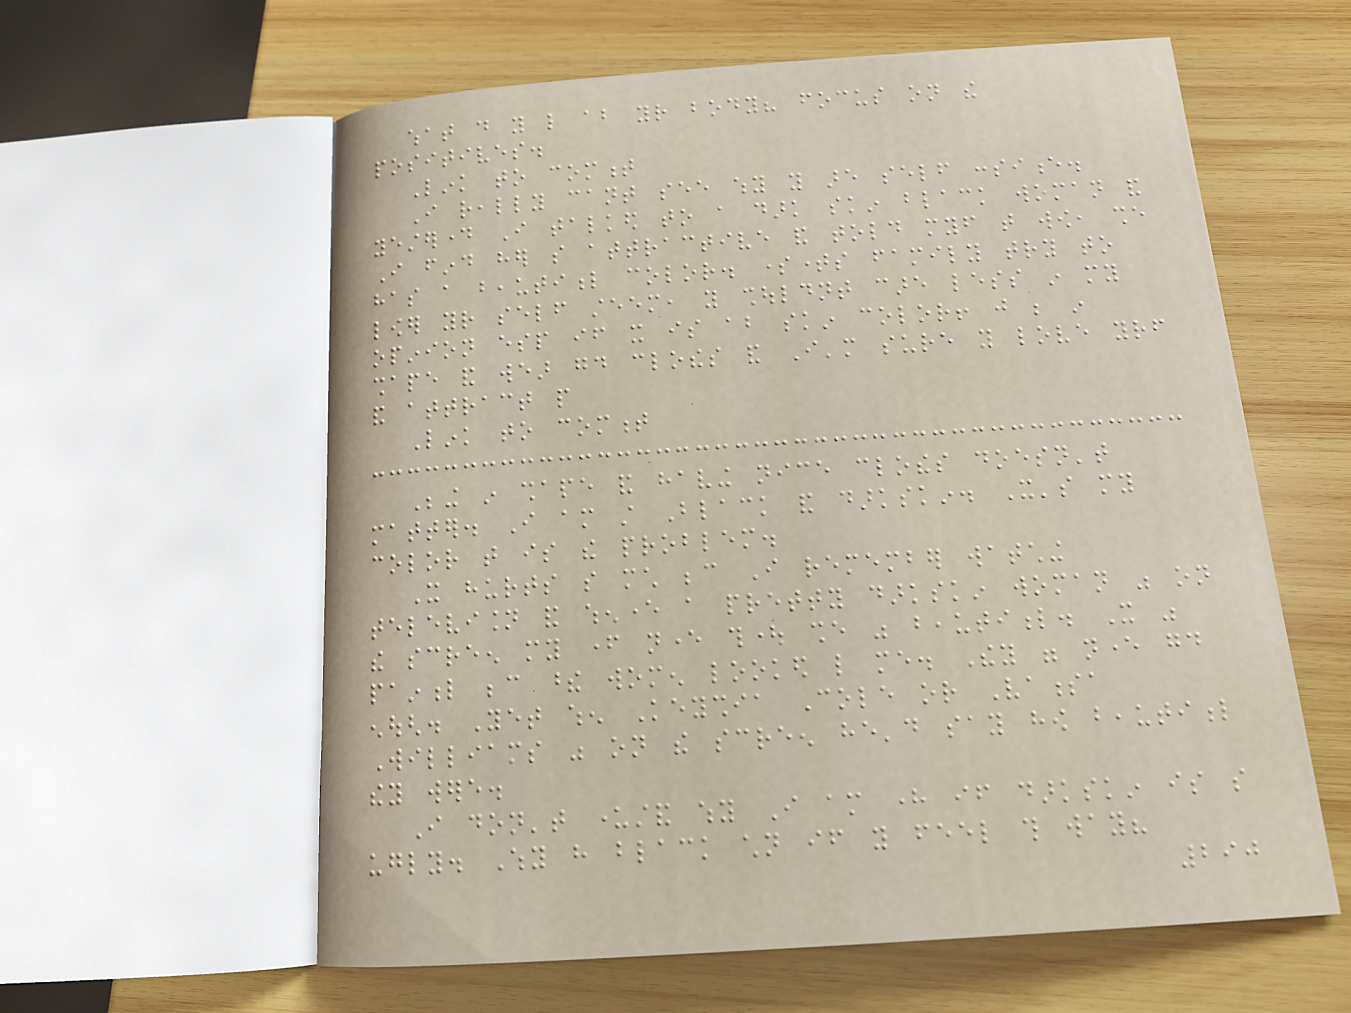what do you like about your body? focus on the
positives.
Link to comment
I really cant see why you are self consience.
yesterday I talked to a dark skin black woman and
I find her so attractive and told myself that wow, she
has a beautiful color. sometimes family try to
lower your self steem, you shouldnt care less in my
opinion esp if it is about skin color! just be in
shape and wear good clothes and I'm sure you love yourself
and attract people
Link to comment
Being in shape and having nice clothes doesn't
matter. I am still Black and darkskin. It's my
color that is the problem.
It hurts so much because I remember watching
television and whenever a pretty darkskin woman was on
the screen my father never thought she was beautiful. It was
painful because these women looked like me. They were never good
enough. Yet when Keyshia Cole or Vanessa
Williams was on the screen he'd say how beautiful
they were.
I don't understand why I am here if darkskin is so
ugly. Why have black children if you feel this way?
290
